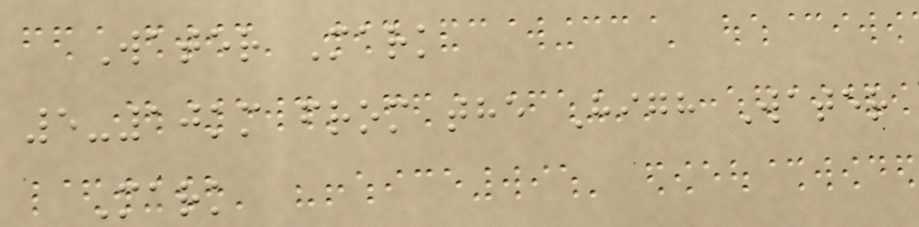Water Mark
5-10km from the High Water
Mark
